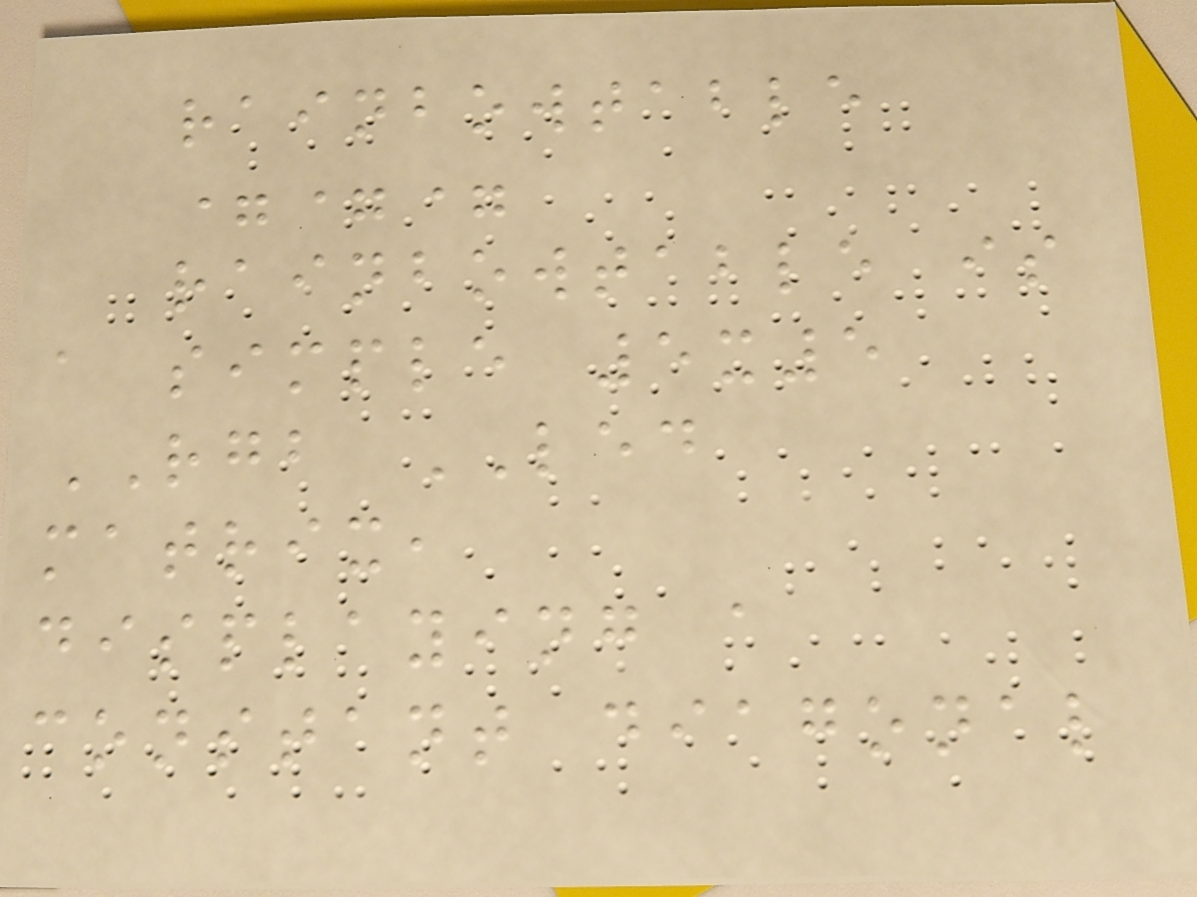rainbowtable
===
rainbowtable is
a simple 5x5
RGB LED
matrix,
displaying a
constant diagonal
